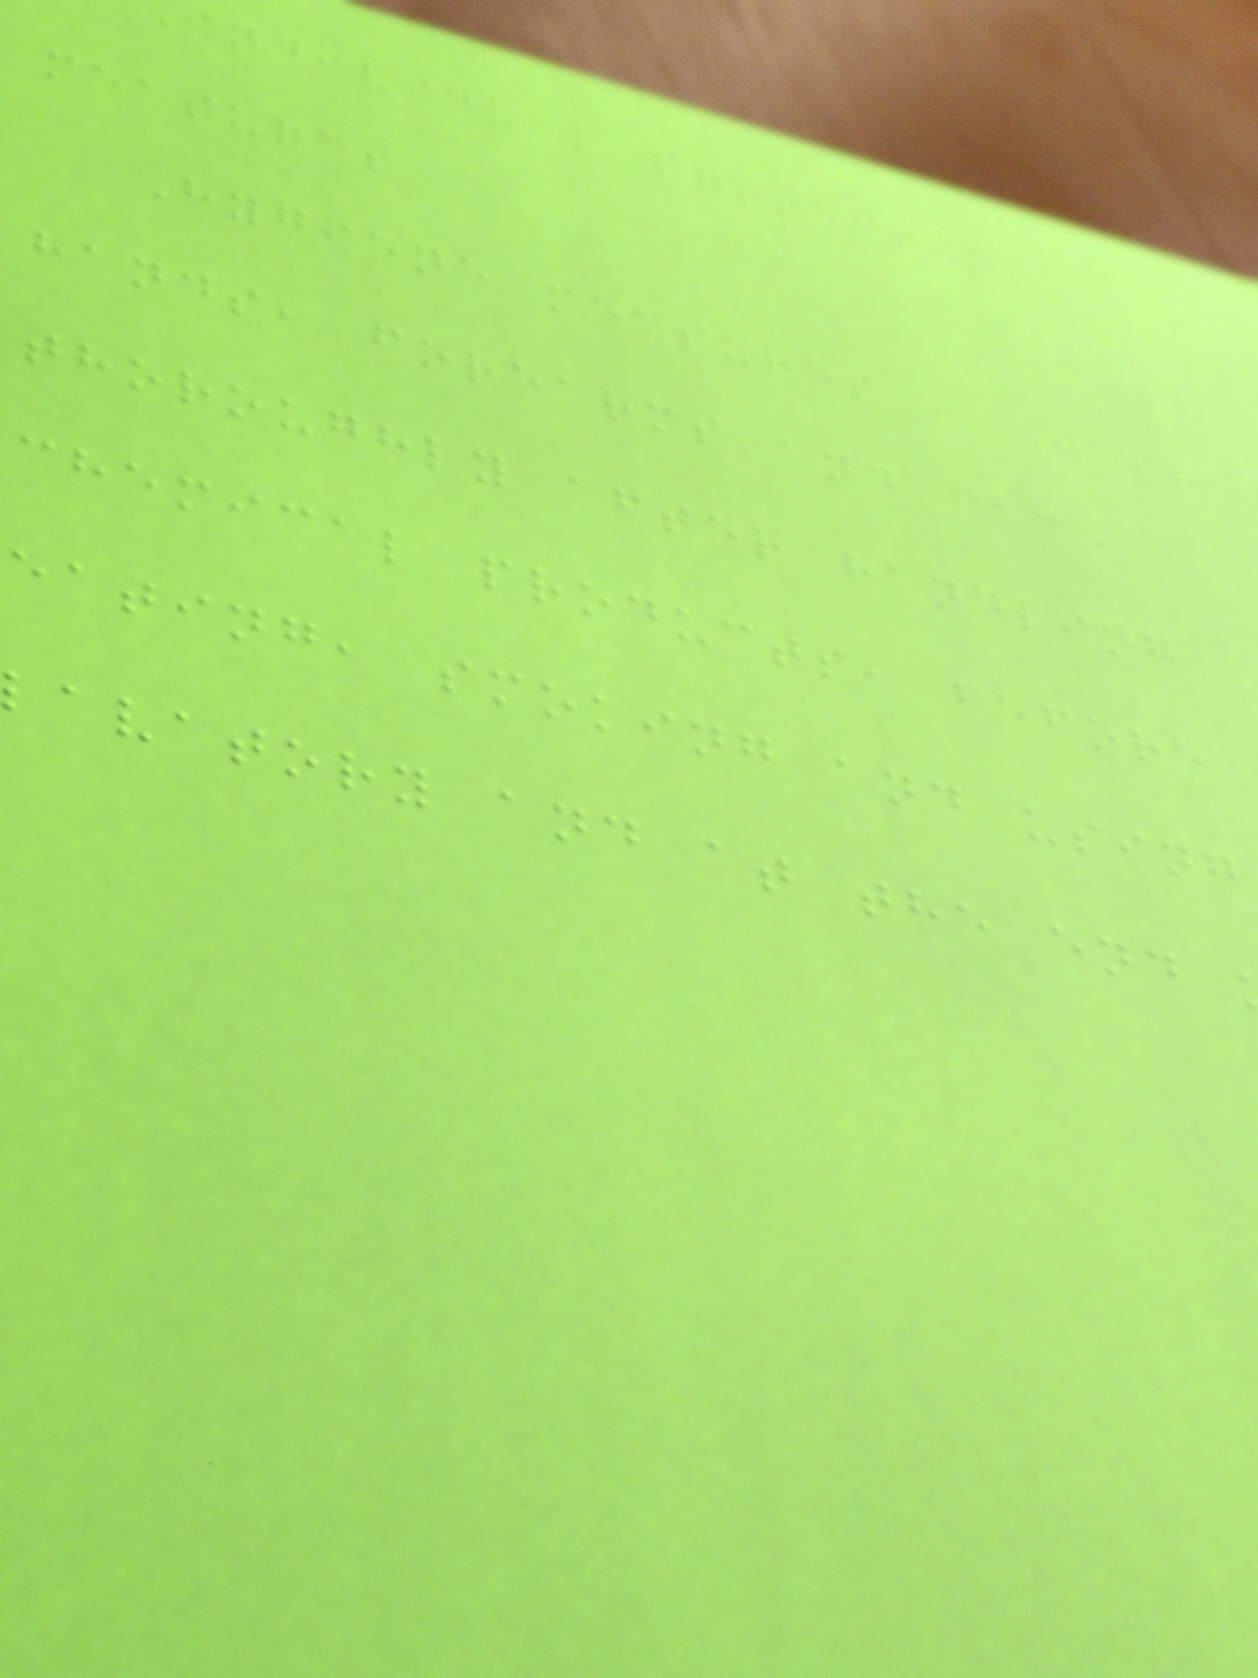individual protection
measures
Hygiene measures : Wash
hands, forearms and face
thoroughly after handling
chemical products, before
eating, smoking and using
avatory and at the end
